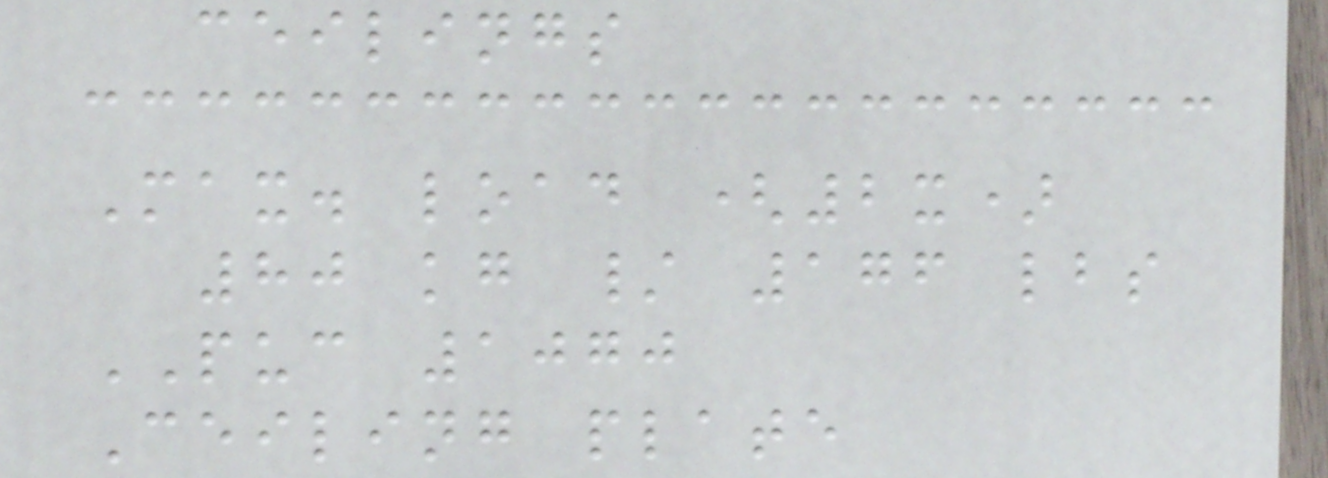ceilings
Max. load (2x)
80 kg / 176 lbs
PUC 1070
Ceiling plate
